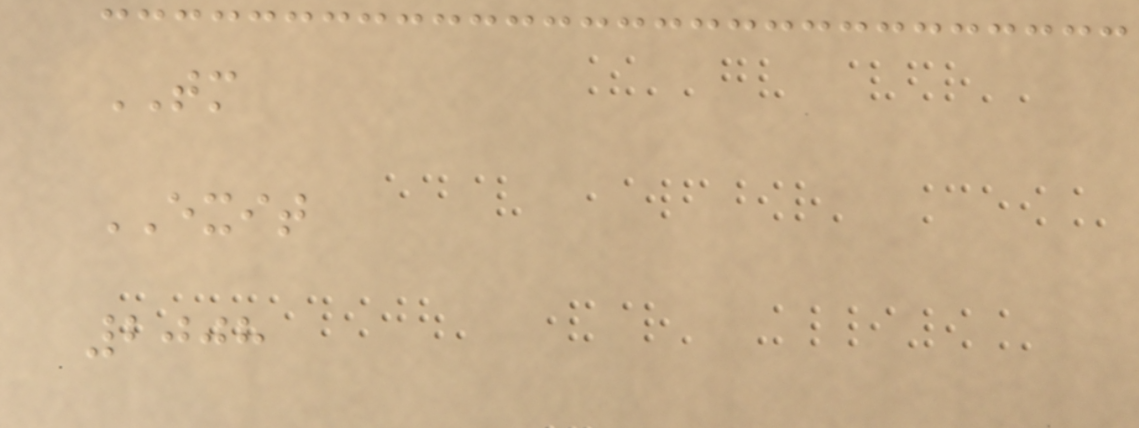TM
EXIT
2008
